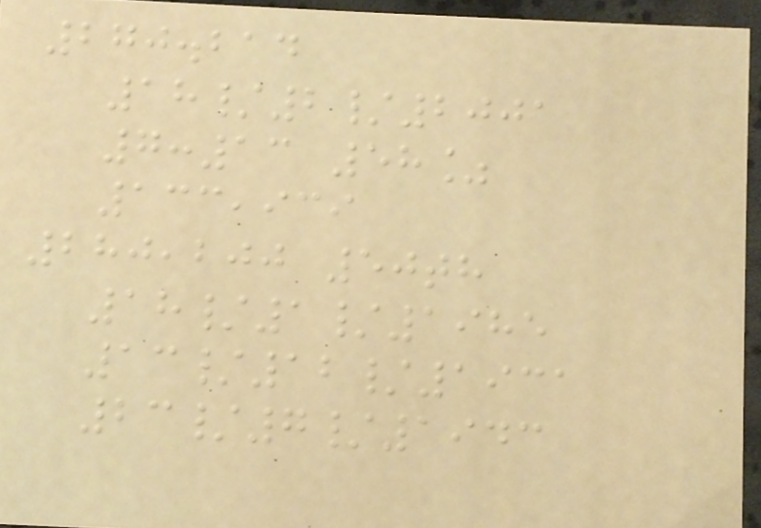270.214
18/2/2001
7:13 58%
133,939
280,200 50th
18/1/1985
13/12/1931
23/7/1943
